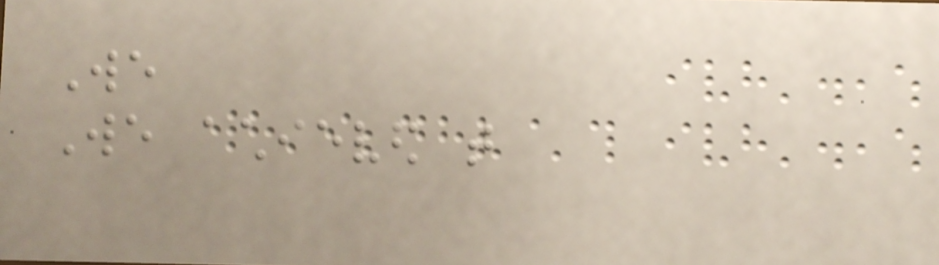We
We achieved that
